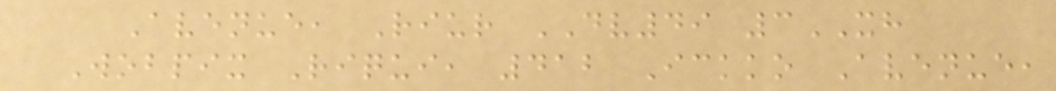Avenue, Riur DV49 3XH
Wobpix Riqui, 412 Ickko Avenue,
